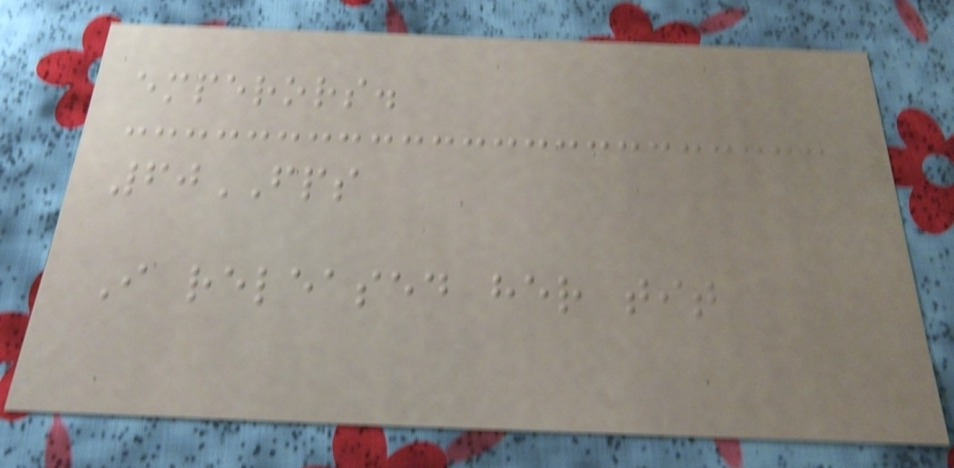emperors.
60FPS
I released her tit
